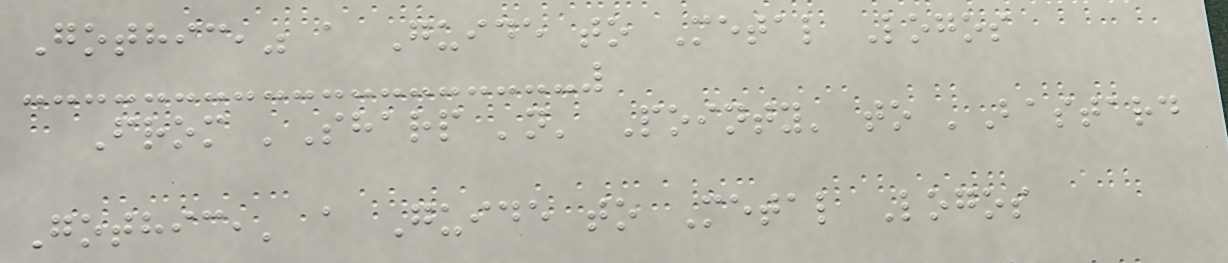Gothic," a Guide to Metal Logos
From 'Sharp 'n' Pointy' to 'Bastard
Gothic,' a Guide to Metal Logos
